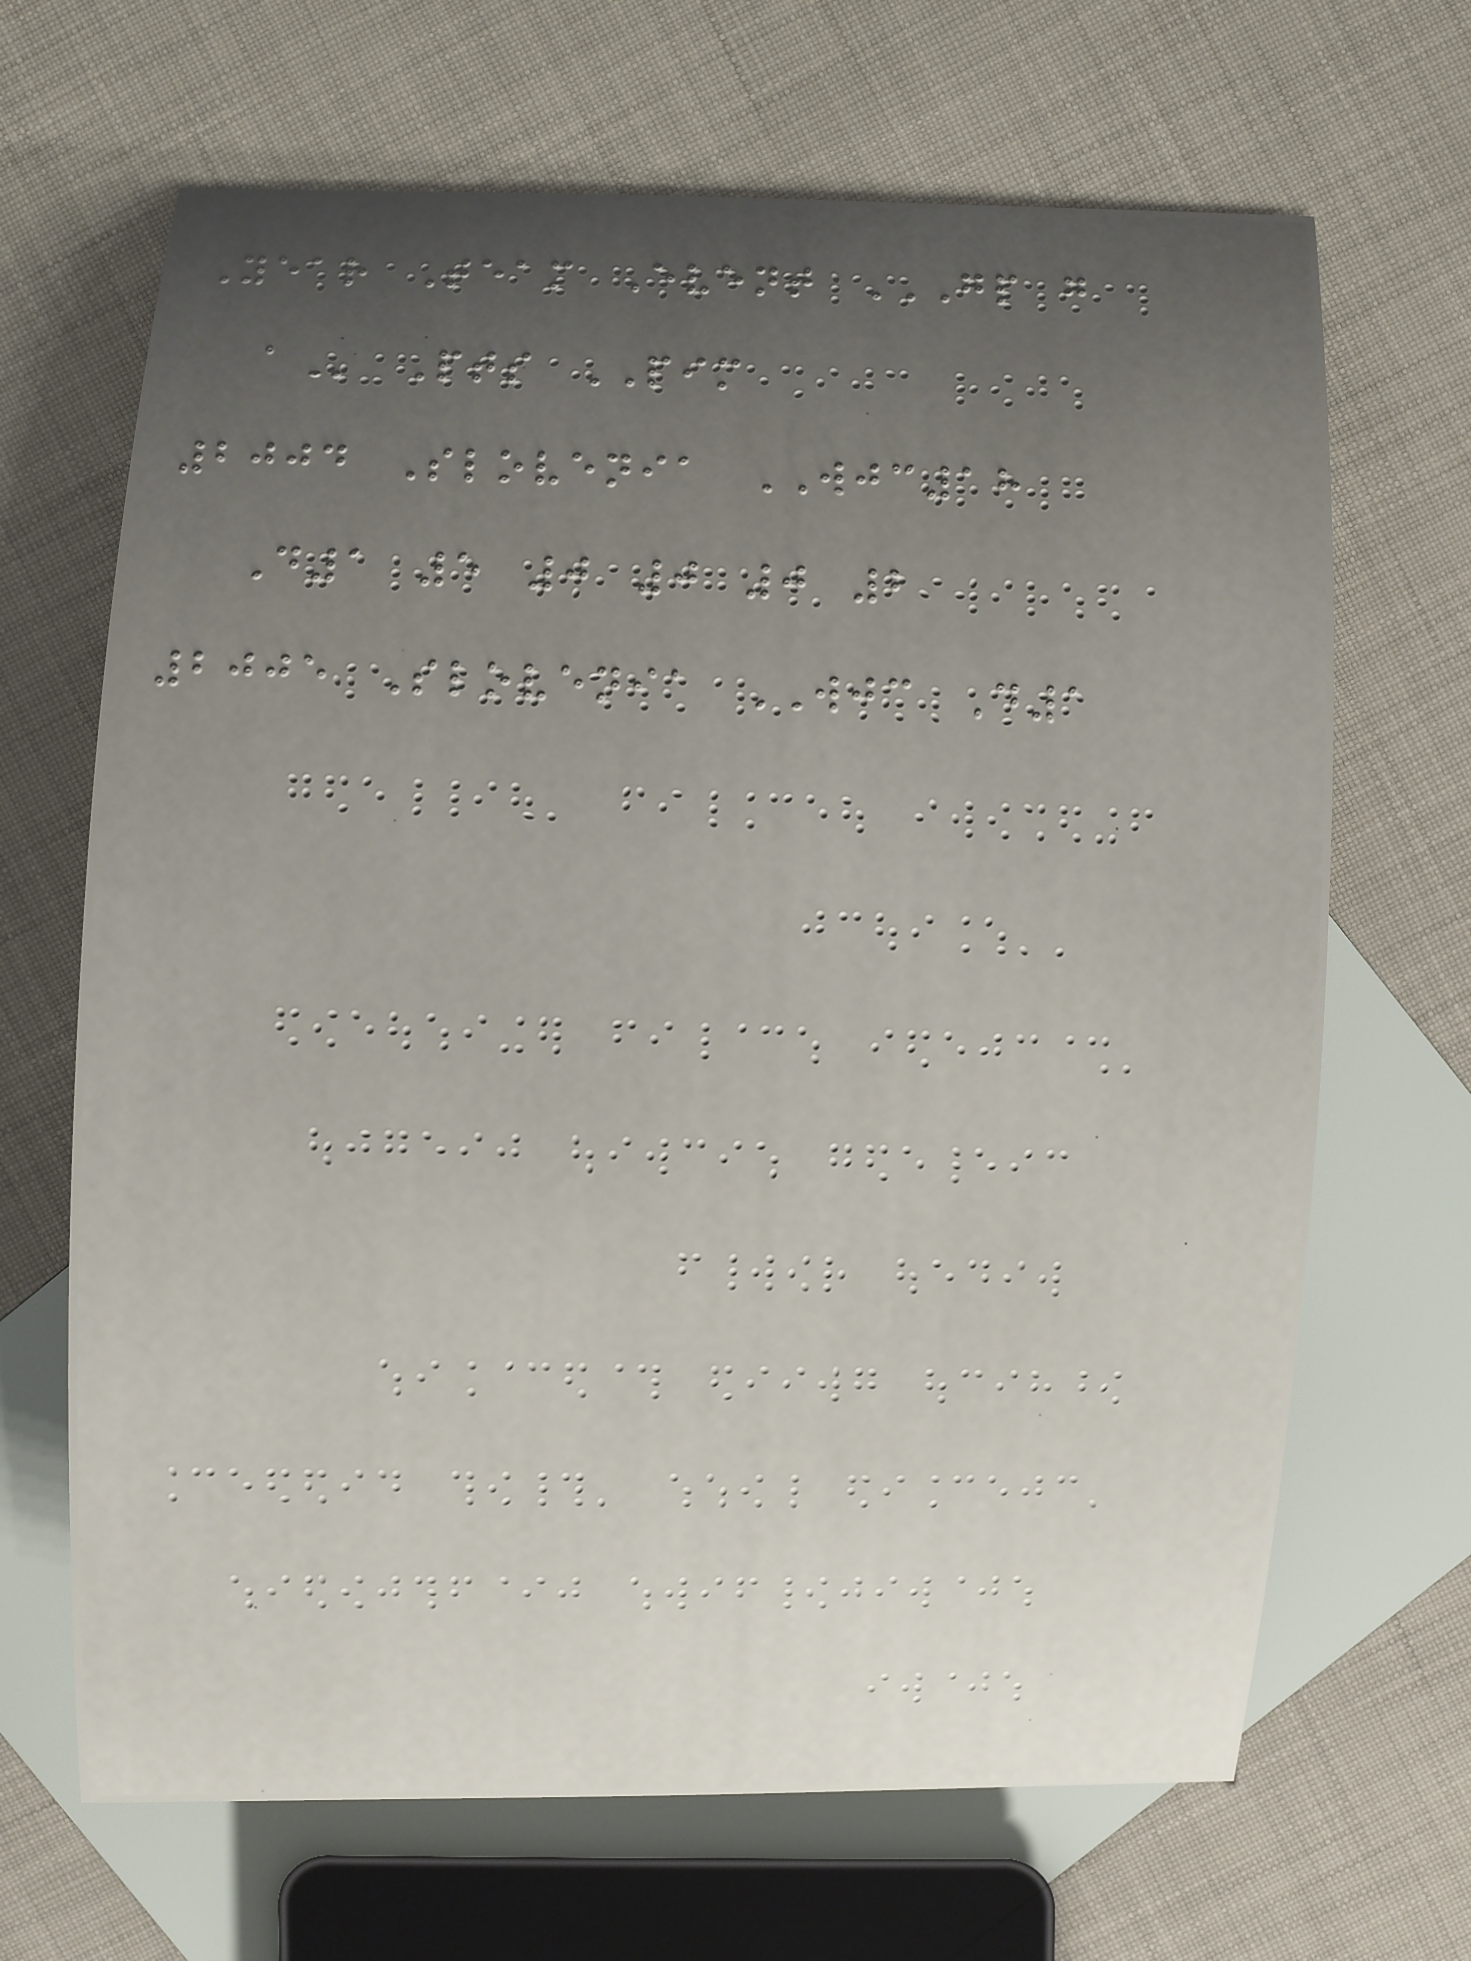Year Team Event GP G
A Pts PIM
2004 Slovenia WJC18
D1 5 0 0 0 2
2005 Slovenia WJC D1
